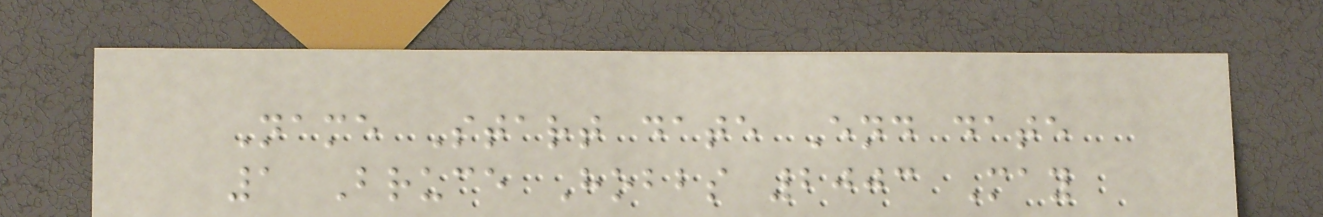Name Start date End date
1 Bruce Hobbs 2003 May
